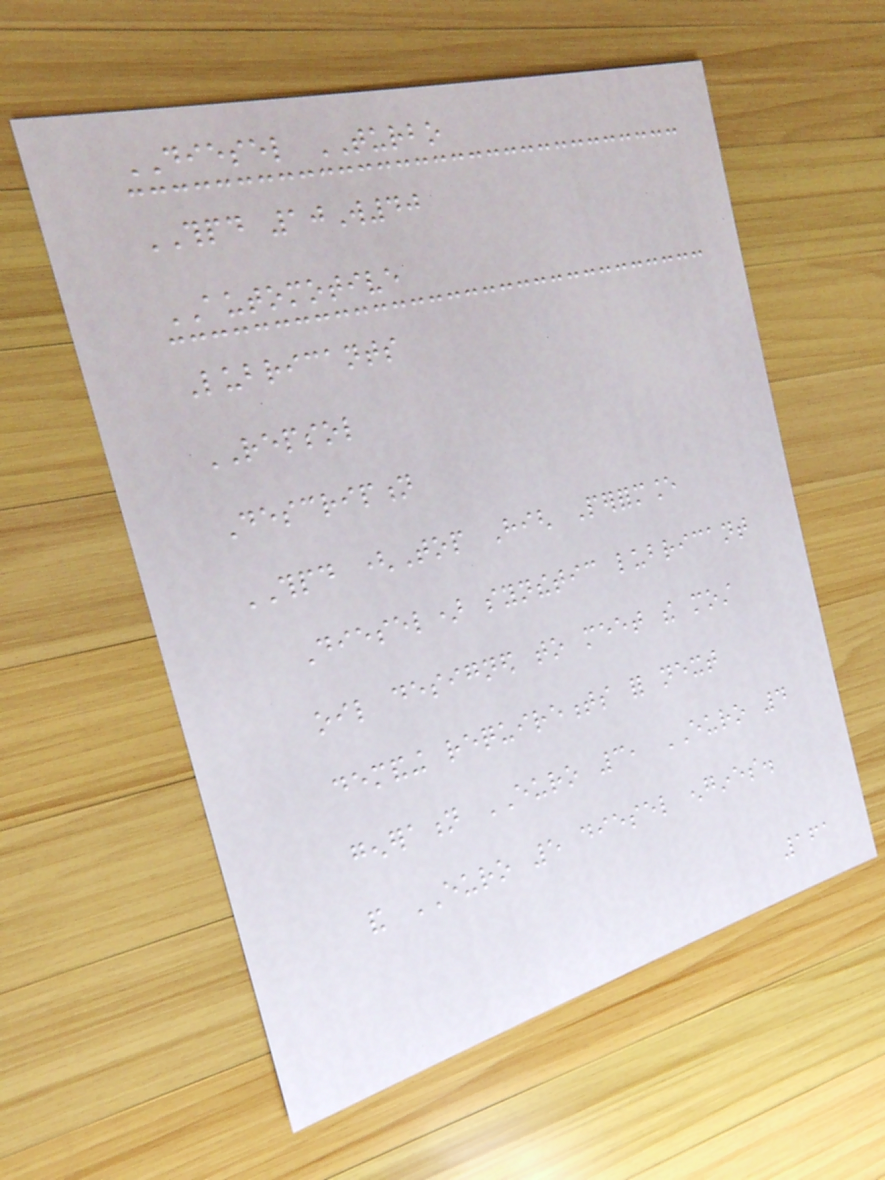DIESEL TURBO
THPD 10W40
AUTOMOTIVE
Lubricants
REPSOL
Description
THPD (Top High Performance
Diesel) synthetic lubricant
oil designed to meet the most
demanding requirements for next
generation EURO 3, EURO 4
and EURO 5 diesel engines.
161
